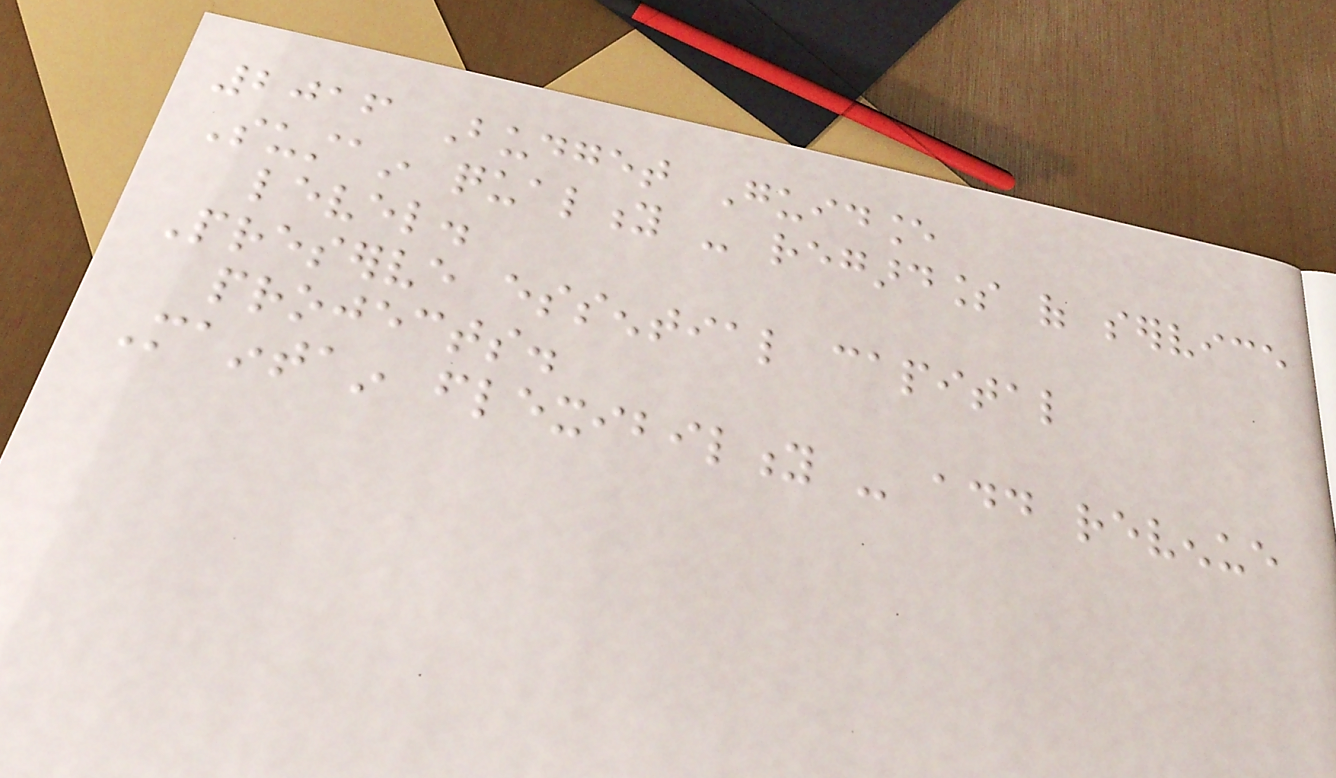2016 Budget Guidance
Sustain quality - regardless of service
level.
Preserve essential capital
projects.
Maintain flexibility - add revenue
